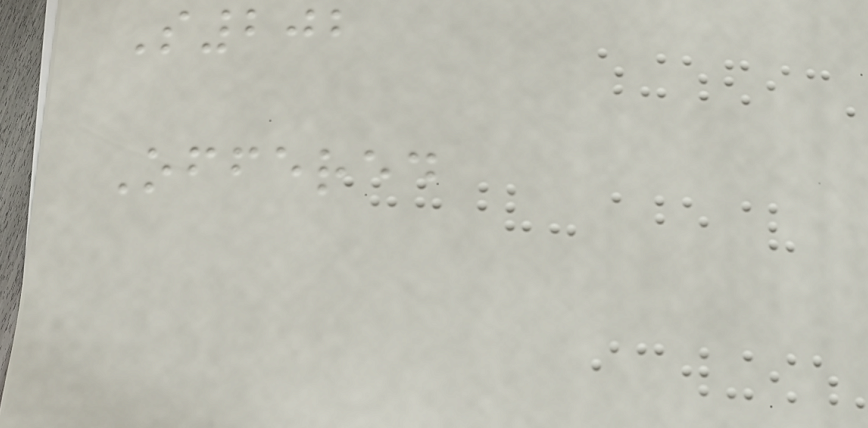S202
Offered
